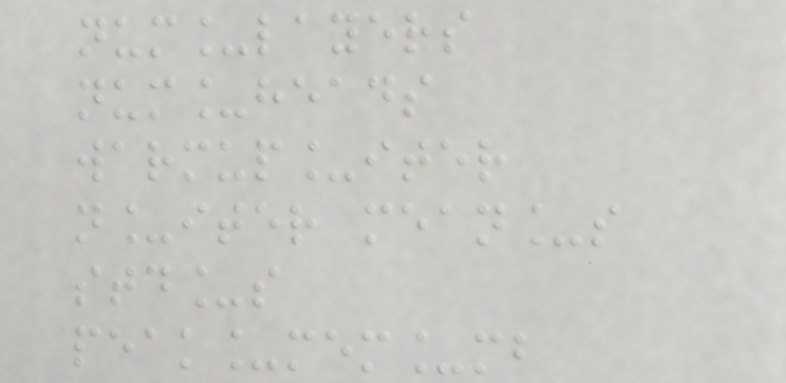num_layers
num_heads
warmup_iter
n_iter mean_s
std_s
peak_mem_mb
